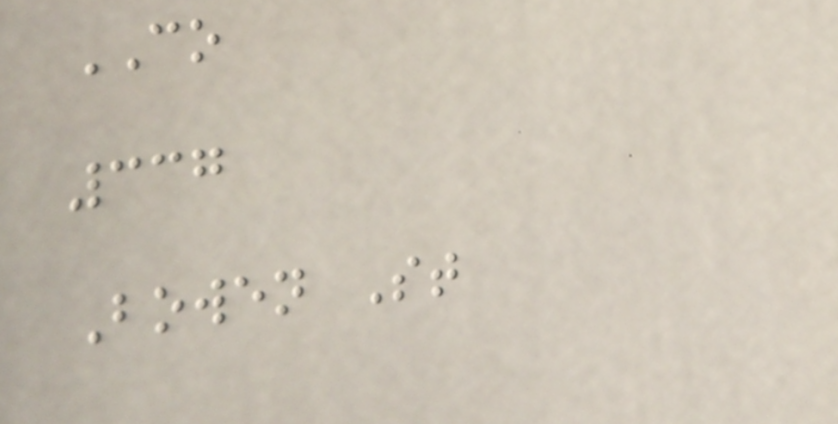CO
337
Bowen St
